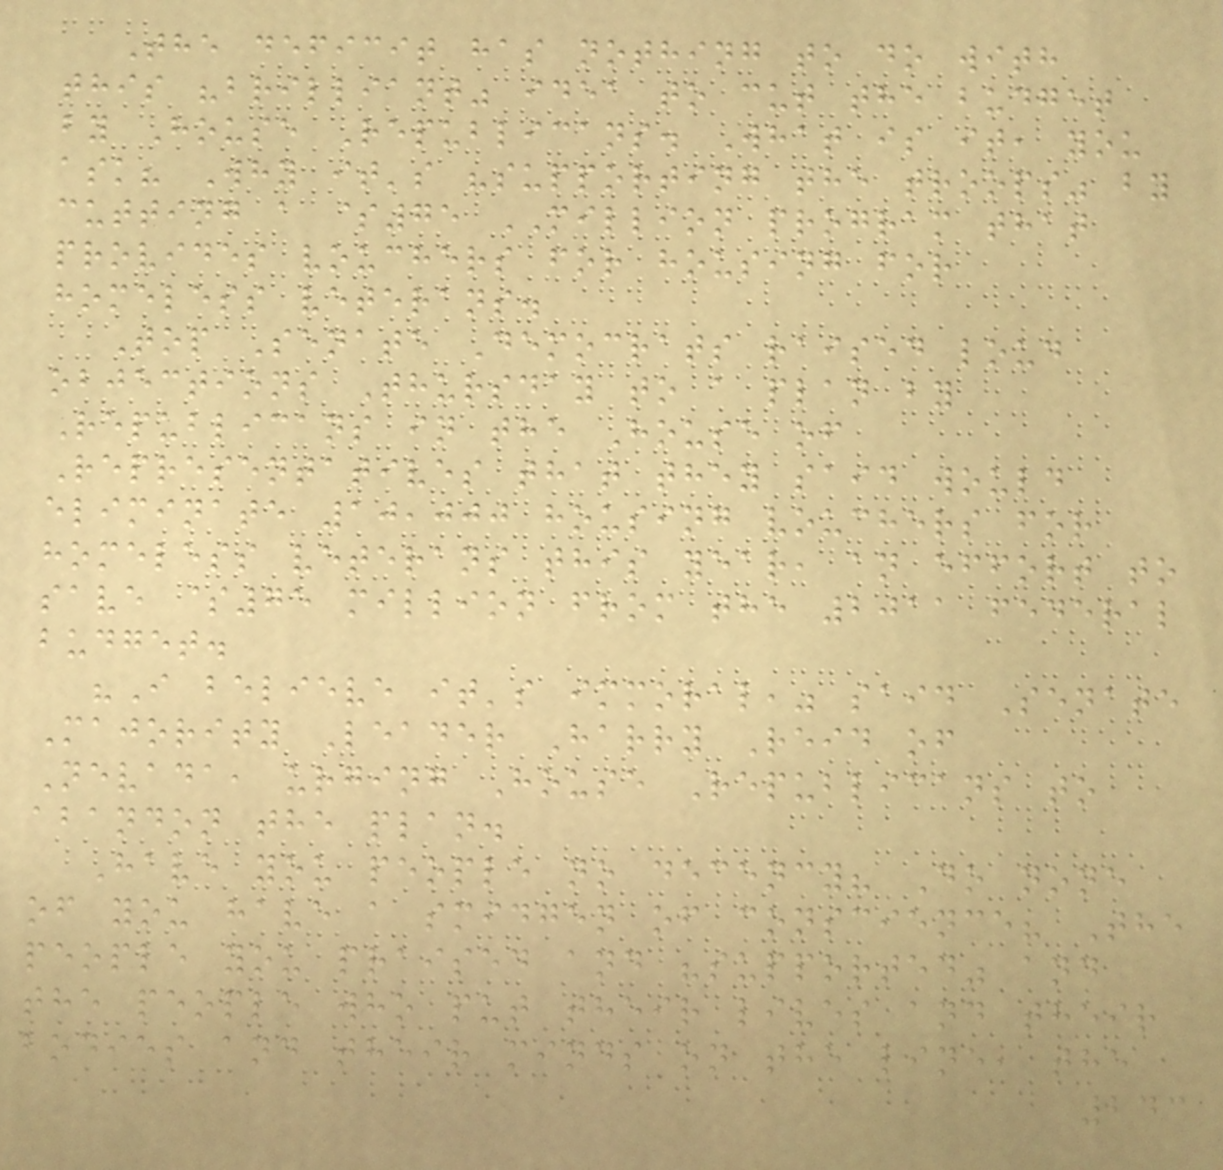The deficit has nothing to do with
this "brilliant" idea to cut the budget
by House Republicans. What is it, you
ask? Why it's "supporting the troops" by
cutting a $75 MILLION program that
provides vouchers for housing for
homeless veterans.
Top Senate Democrats raised loud
objections Thursday to a plan by
Republicans in the House of
Representatives that they said would
eliminate 10,000 housing vouchers for
homeless veterans this year, an effort to
save $75 million from the 2011 federal
budget.
"I believe it's immoral," said Senate
Majority Leader Harry Reid of
Nevada, urging House Republicans to
abandon the plan.
Have you people no decency? Do none
of you have a smidgen of conscience? The
people you praised and "supported" and
the people who put their lives and their
bodies and their minds on the line, the
243
